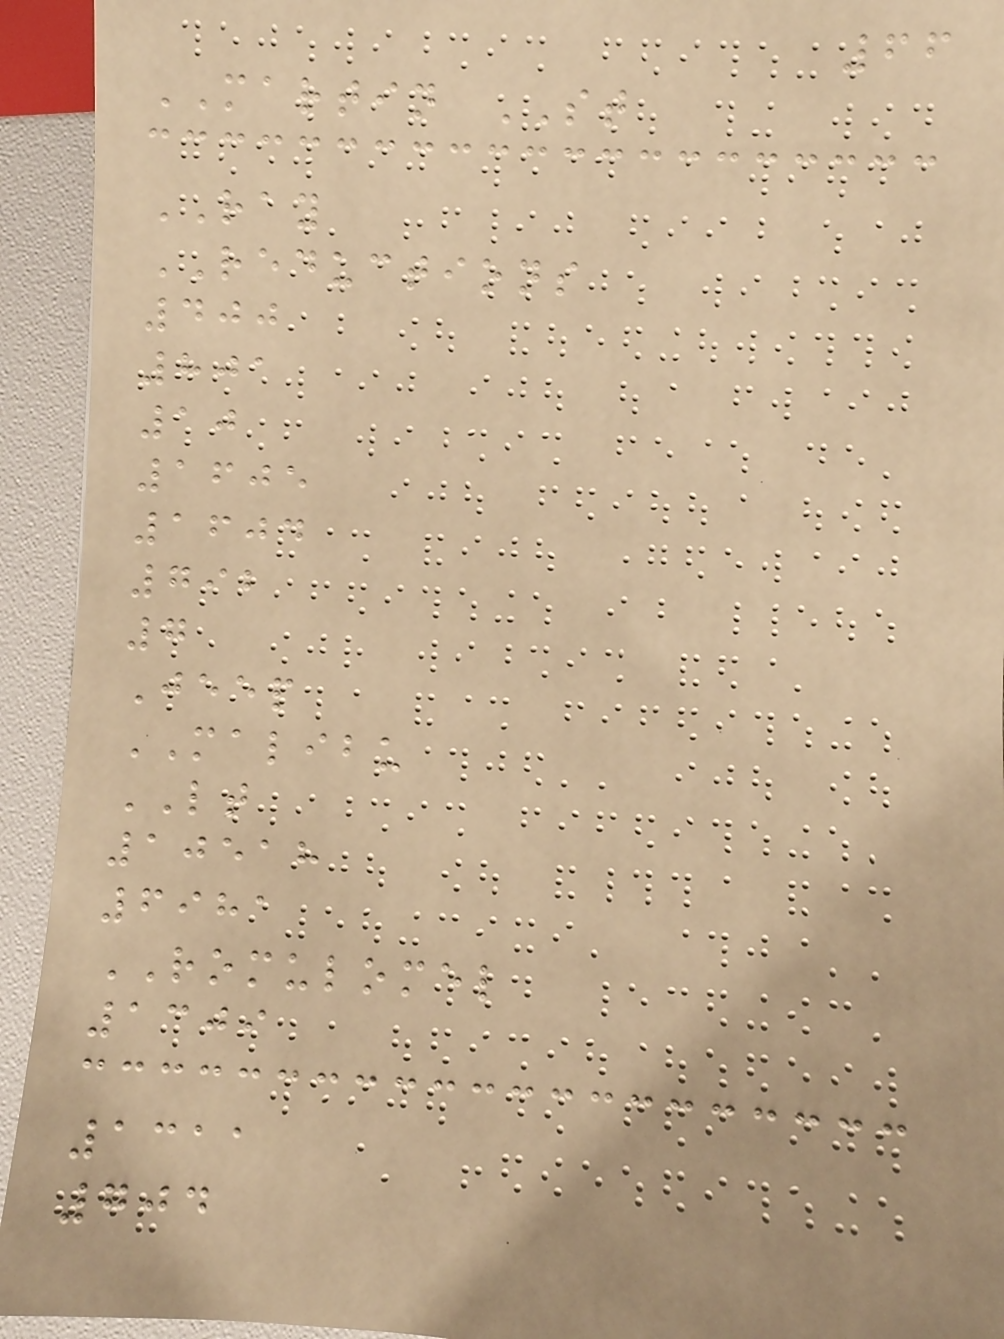66
MARTIN ST
RAY
REDUCTIONS
400
801
10
1605
1604
792
7
Jeep
MALIBU
LT
10518
6981
ROMULOMEL
1309
1311
704
